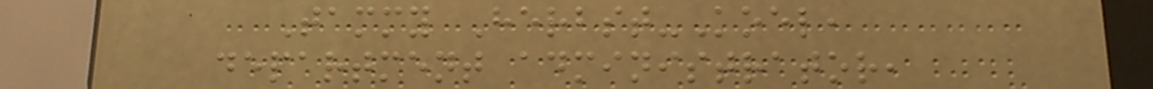Tammy Herbst-Koel,
department administrator,
